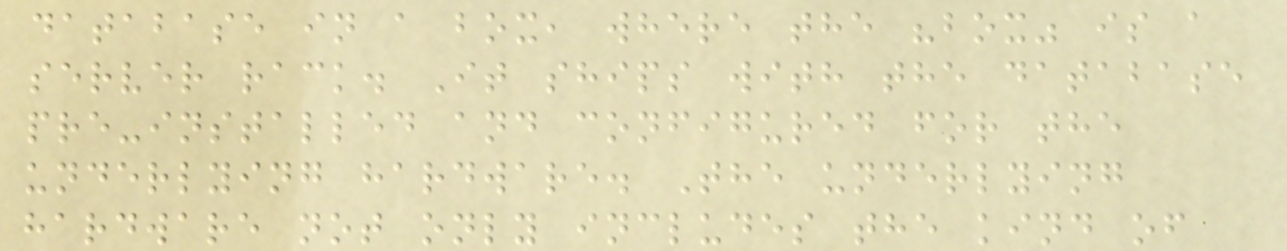database in a box, where the "box" is a
server rack. It ships with the database
pre-installed and configured for the
underlying hardware. The underlying
hardware not only includes the kind of
